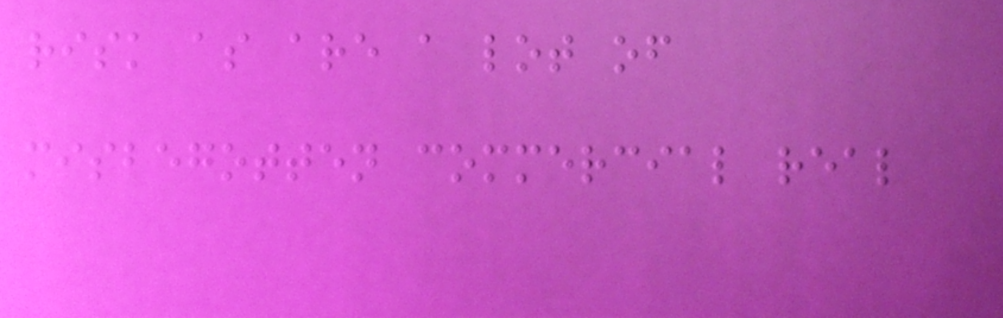risk as are a lot of
misbegotten commercial real
